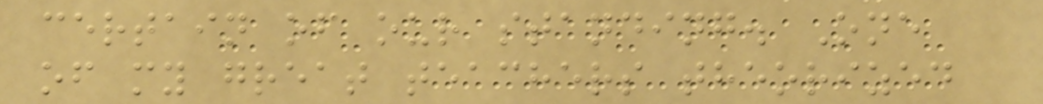certain of our standing. One
of my great teachers theorized
